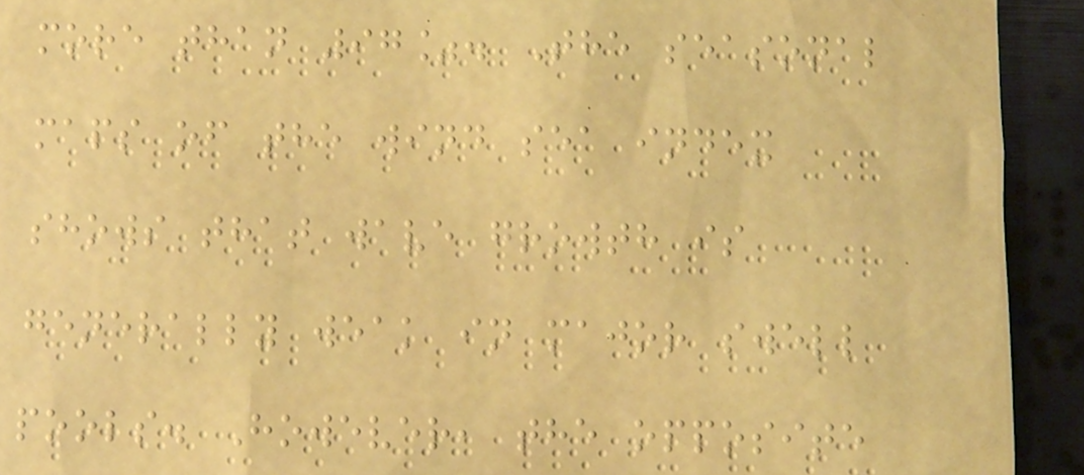more than 97%. The seasonal
maps of the wind sea index
shows that wave growth is
generally weak in major swell
pools. However, the opposite
